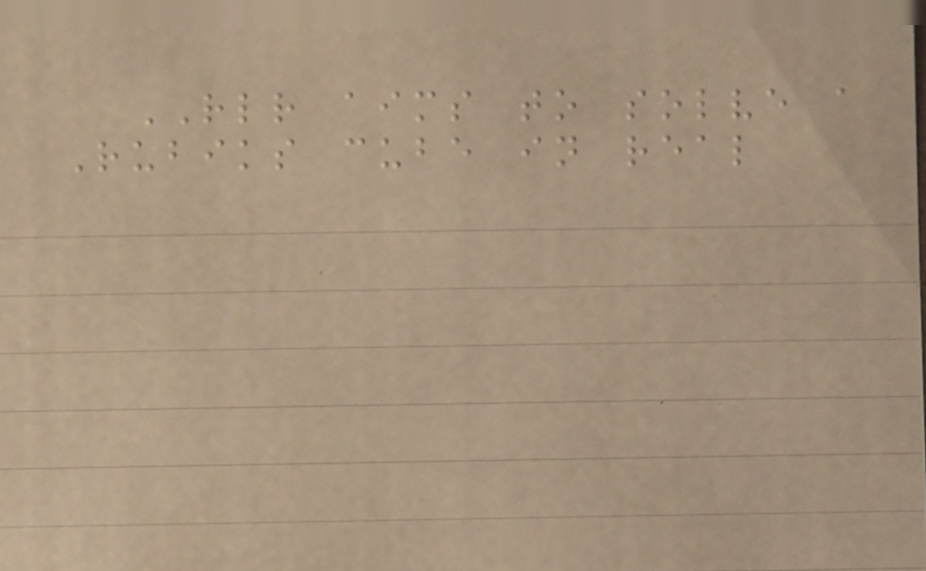RLR aims to solve a
Rubiks cube in real
